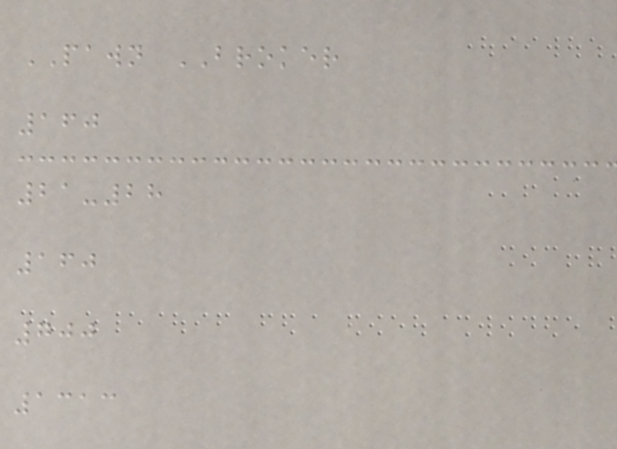PAWN BROKER
160
21-28
160
700
1313
